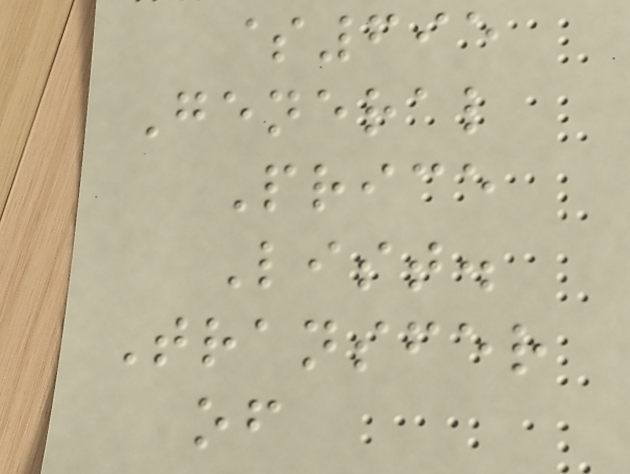$695
General
Price
List.
Transfer
of
